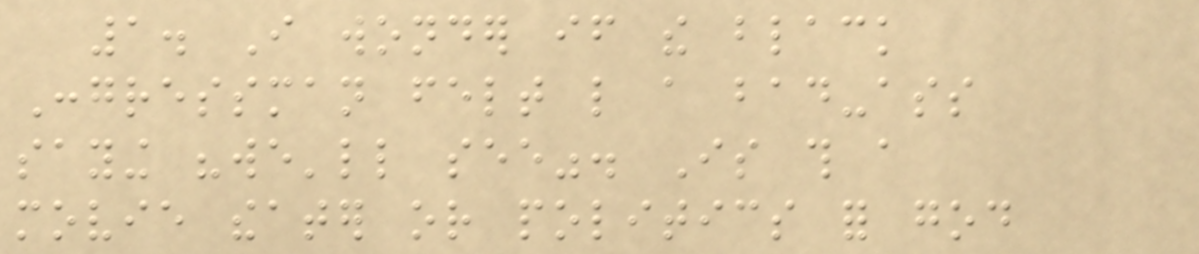1. I wonder if the black
Congressman felt like a bad-ass
saying "we'll see". Is this a
movie theater or politics for god
